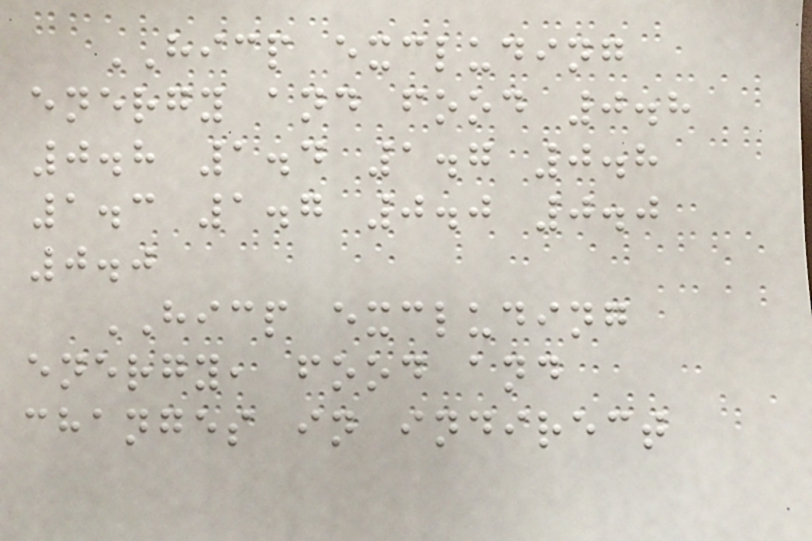HICP excluding
energy and food 0.8
0.8 1.4 1.7 0.8
1.3 1.7 0.0 0.0
0.0
HICP excluding
energy, food and
changes in indirect
